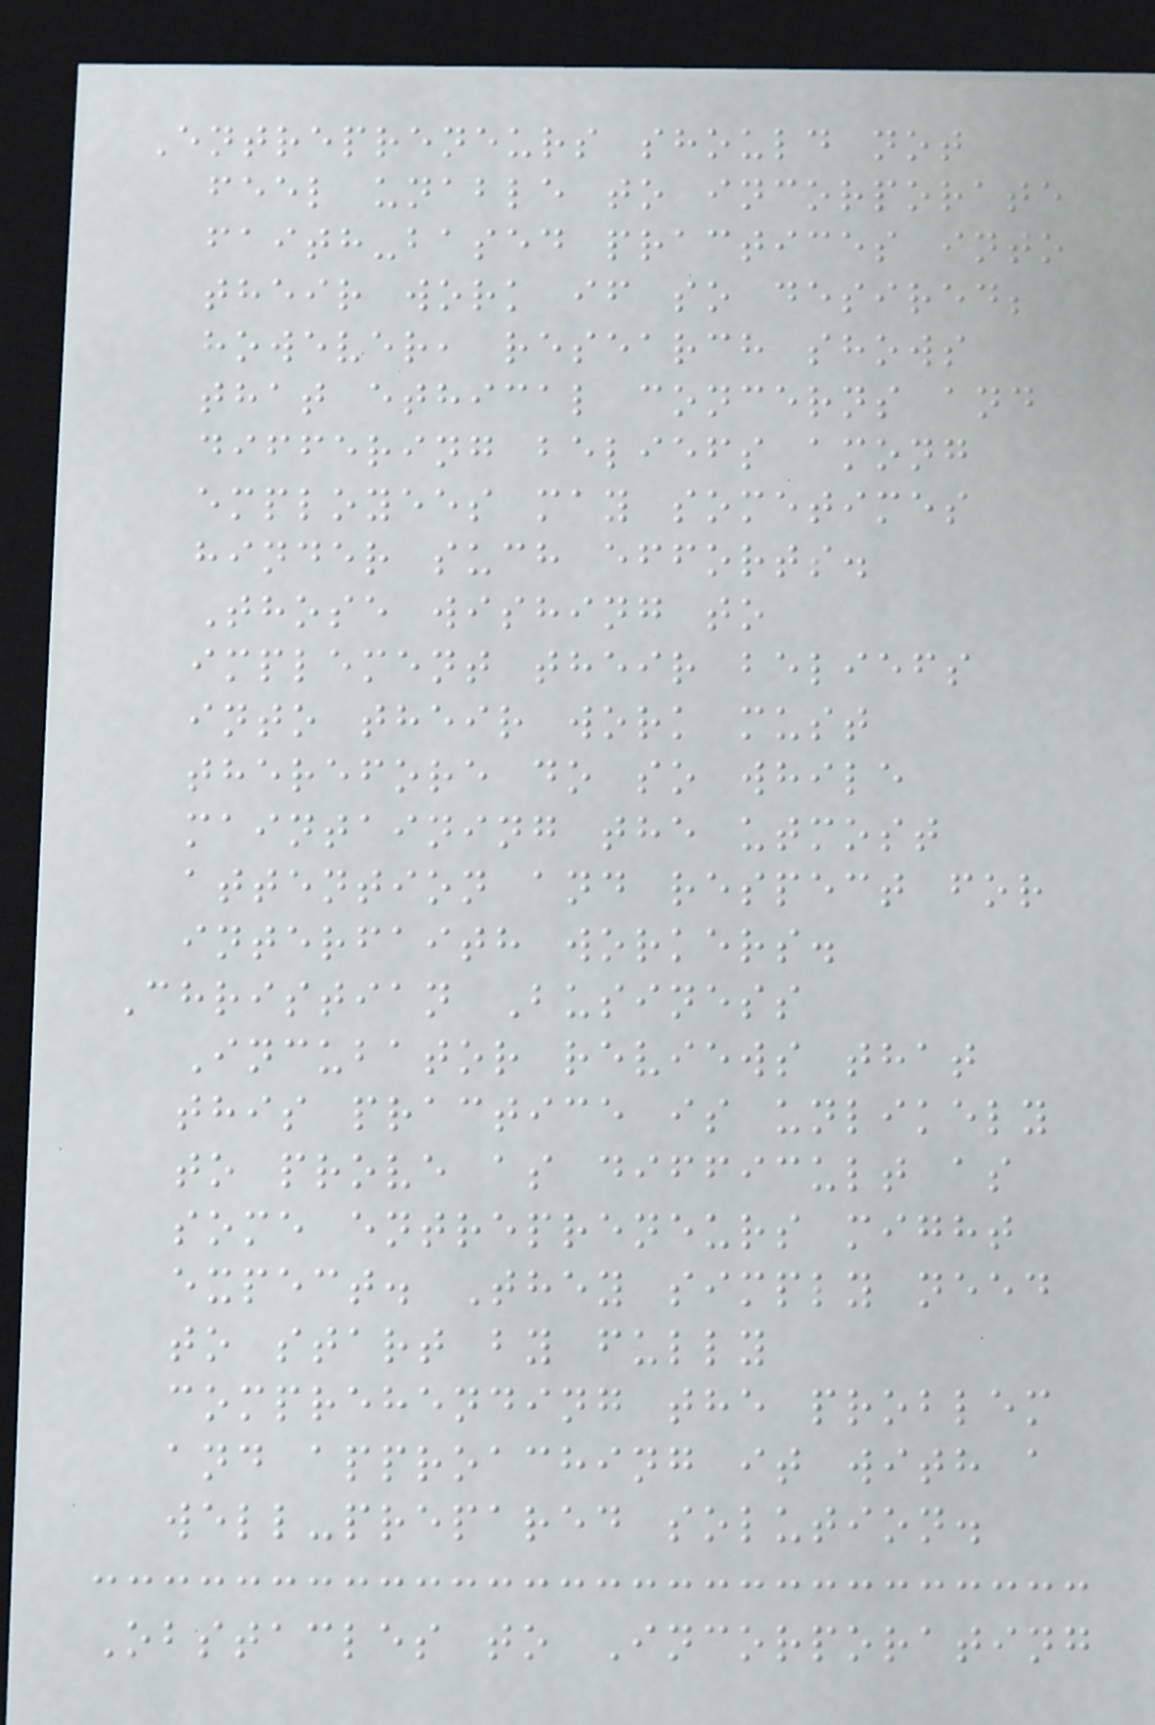Entrepreneurs should not
feel unable to incorporate
faith-based practices into
their work if so desired;
however, research shows
that ethical concerns and
differing beliefs among
employees may sometimes
hinder such efforts.
Those wishing to
implement their beliefs
into their work must
therefore do so while
maintaining the utmost
attention and respect for
interfaith workers.
Christian Business
Incubator reviews that
this practice is unlikely
to prove as difficult as
some entrepreneurs might
expect. They simply need
to start by fully
comprehending the problem
and approaching it with a
well-prepared solution.
Obstacles to Incorporating
